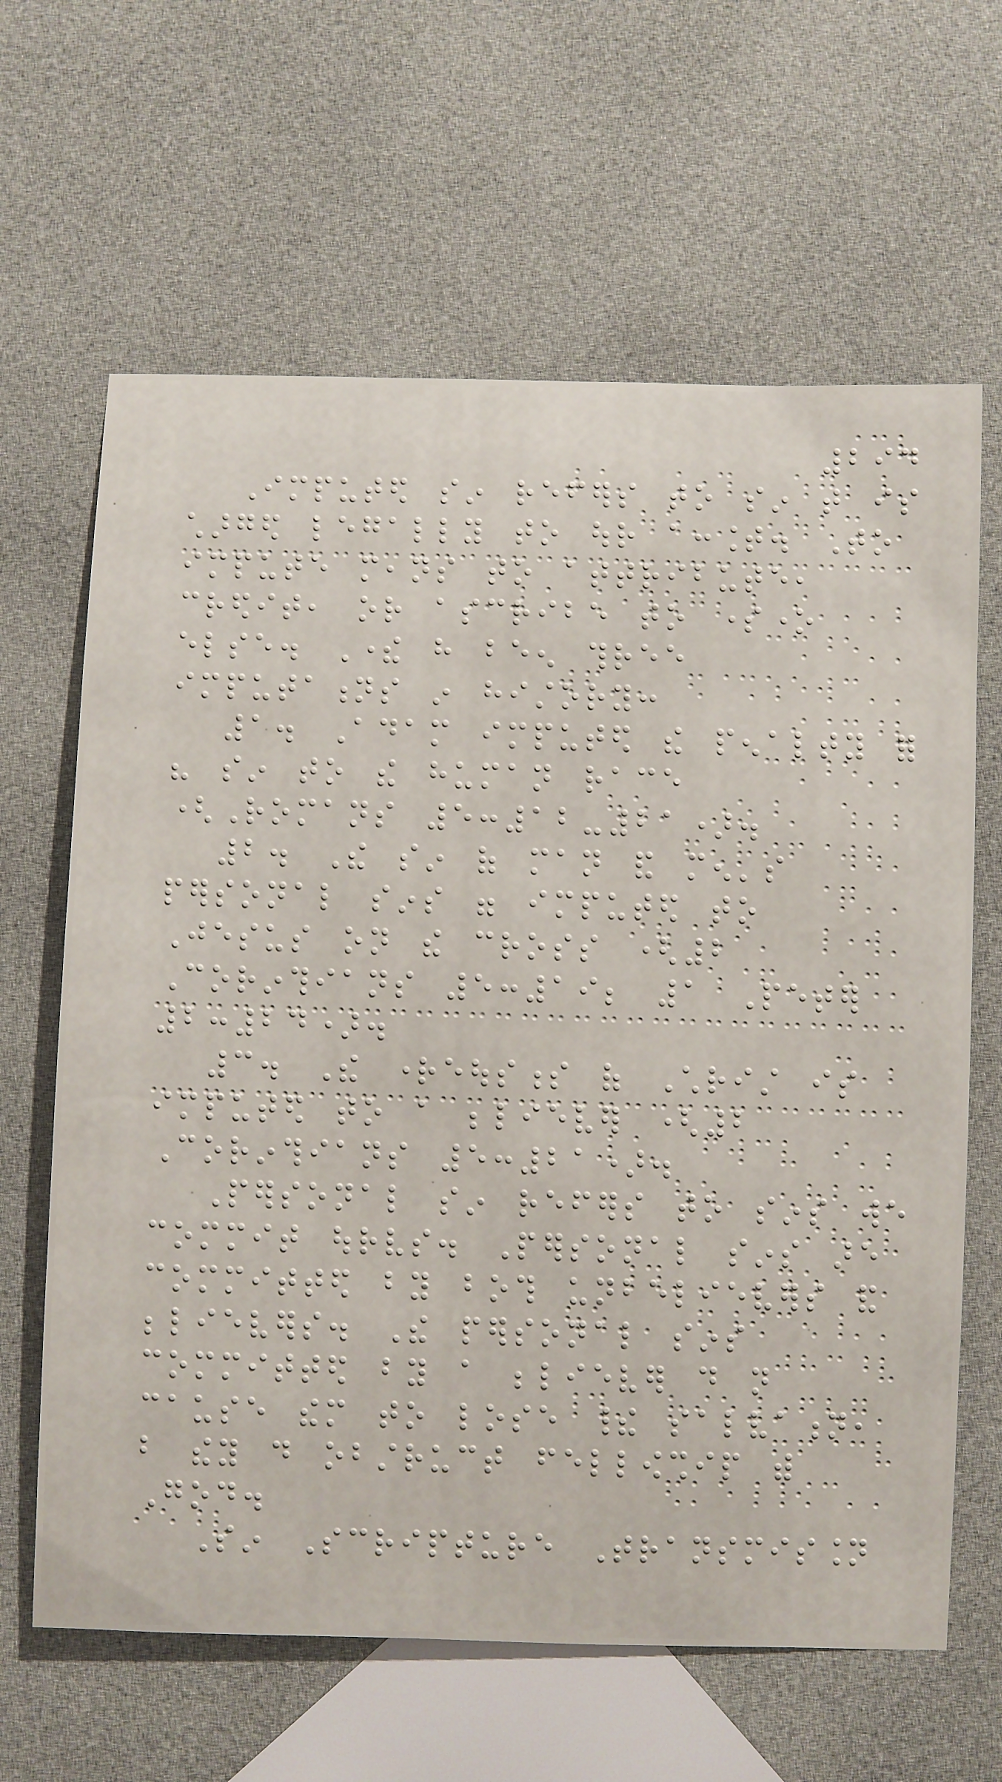294
Imputed sin refers to sin that is
charged legally to our account. To
impute means to attribute,
credit, or ascribe to someone
else. There have been three
imputations in history:
1. Adam imputed the penalty for
his sin to the human race
(Romans 5:12-21).
2. The sin of man and men's
personal sins were imputed to
Jesus on the cross (2
Corinthians 5:19; 1 Peter
2:24).
3. The righteousness of Christ is
imputed to a believer (2
Corinthians 5:21).
Personal sin refers to sins we
commit ourselves. Personal sins are
committed by both unbelievers and
believers. The personal sins
committed by a believer do not
cause them to lose their salvation,
but they do obstruct fellowship with
God.
Sin Scripture Transmission
